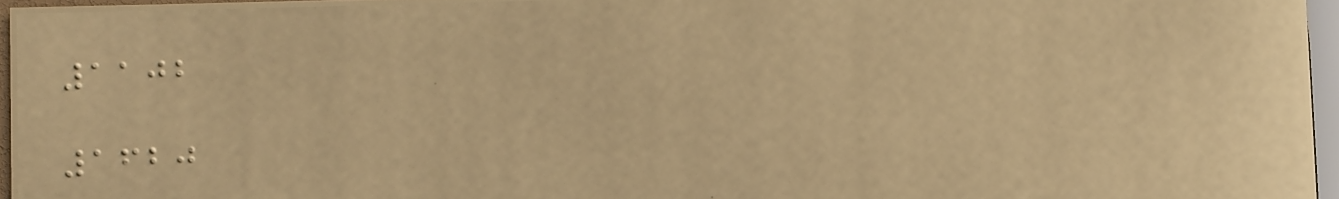1102
1620
